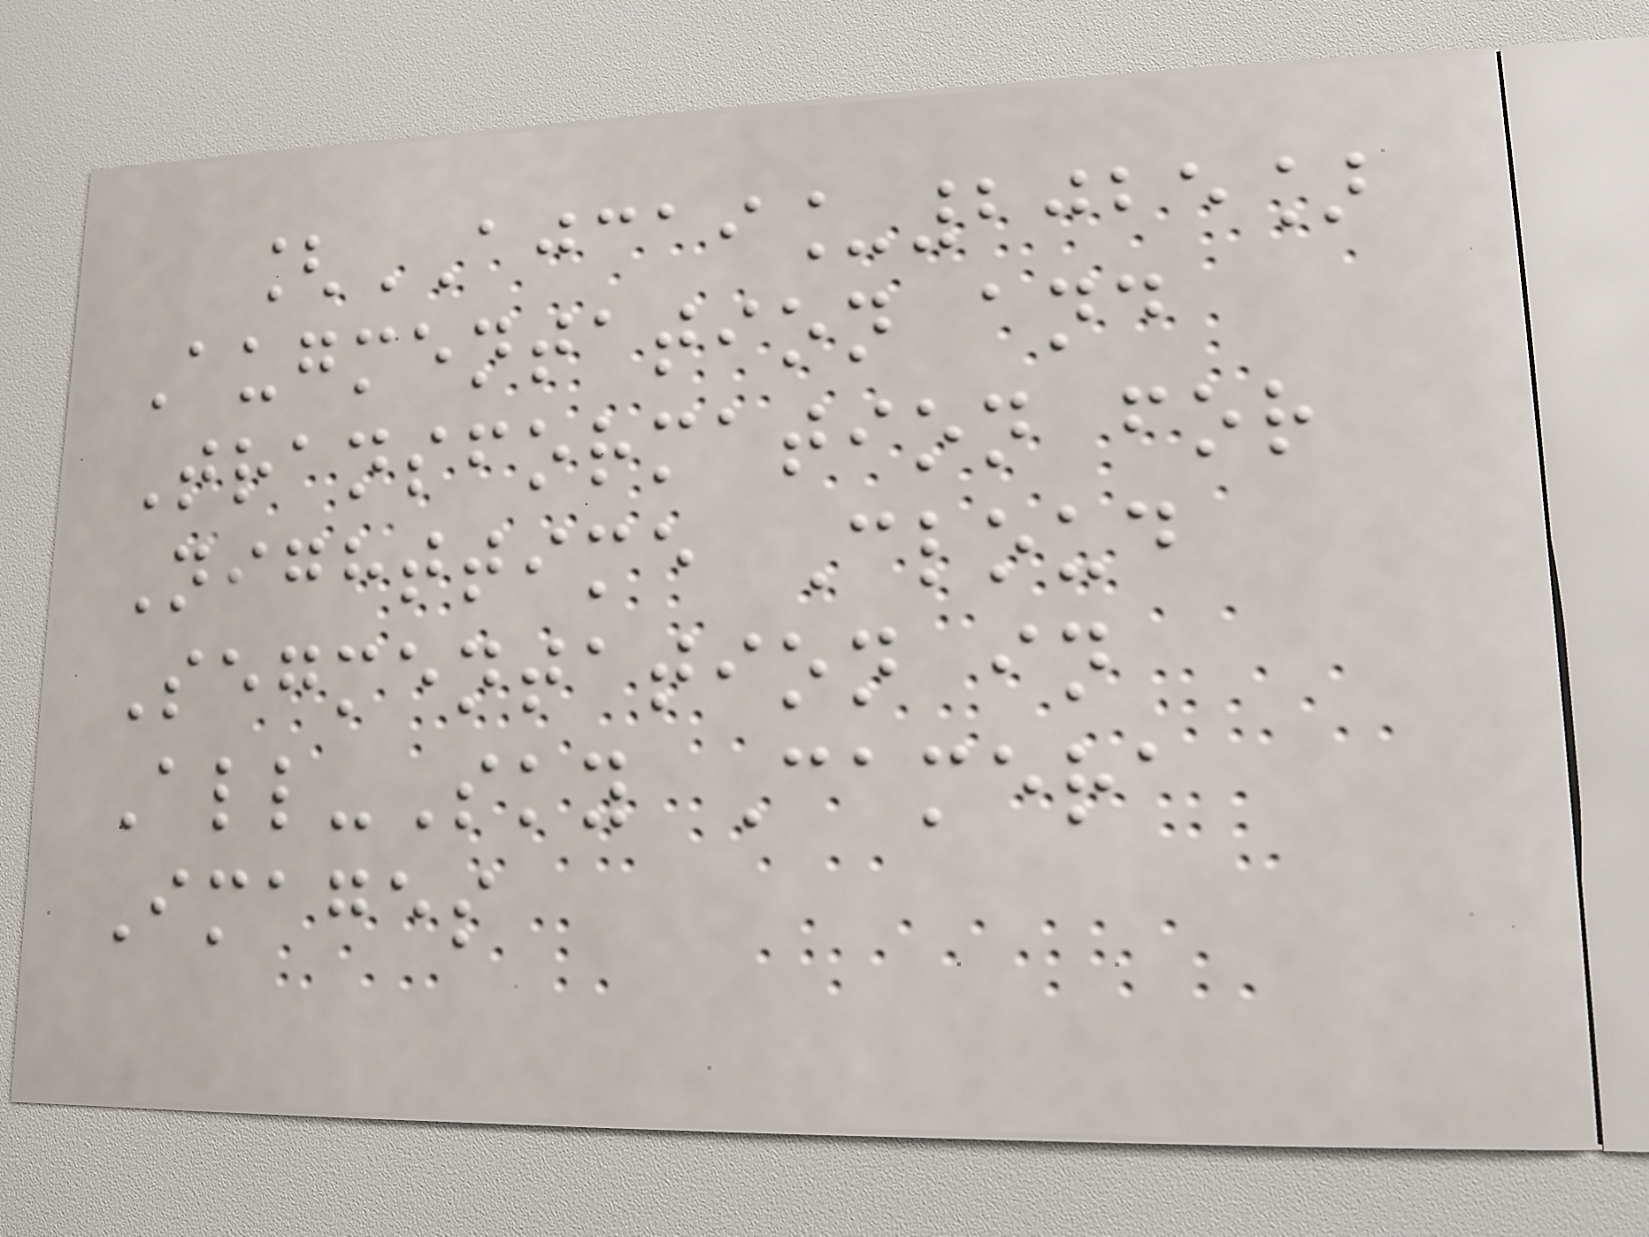[AJCAI_2025]
Augmentation and
Transformation for
Nighttime Cloud
Segmentation in
All-Sky Camera
Images
